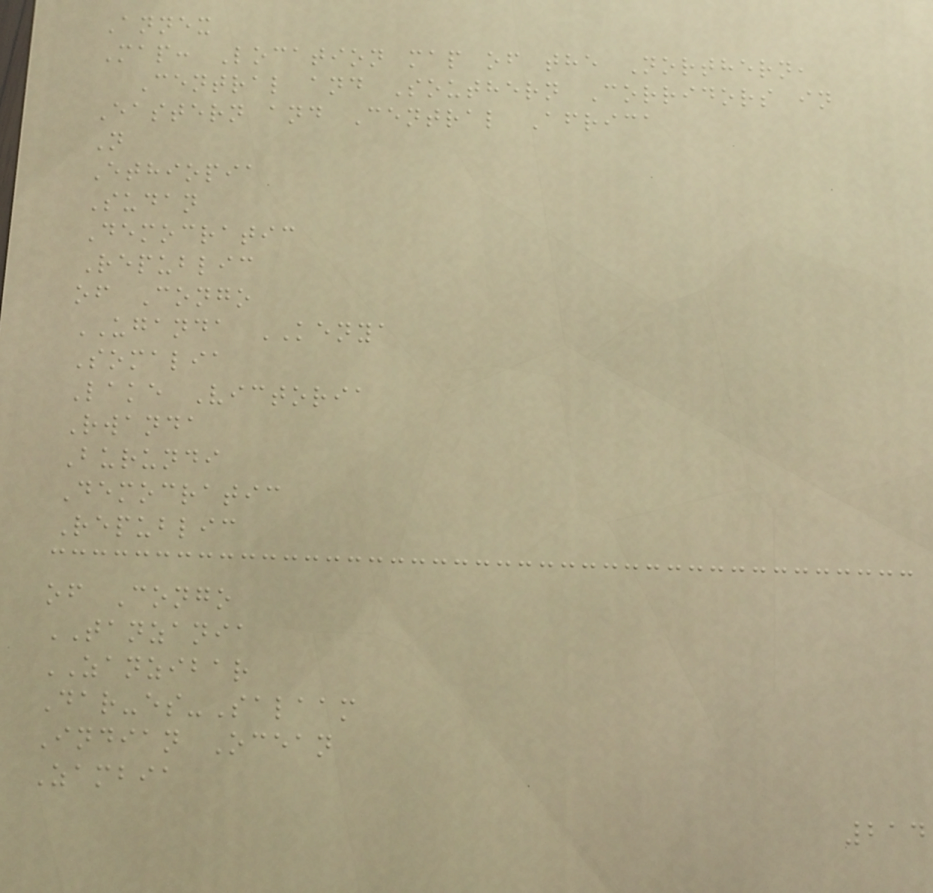Annex
Map: Location map of the Northern,
Central and Southern Corridors in
Eastern and Central Africa
N
Ethiopia
Sudan
Democratic
Republic
of Congo
UGANDA KENYA
Somalia
Lake Victoria
Rwanda
Burundi
Democratic
Republic
of Congo
TANZANIA
ZANZIBAR
Dar-es-Salaam
Indian Ocean
Zambia
214
